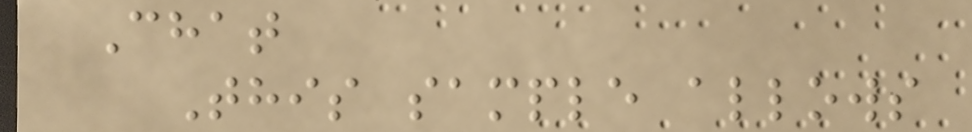Chat
This sample allows
